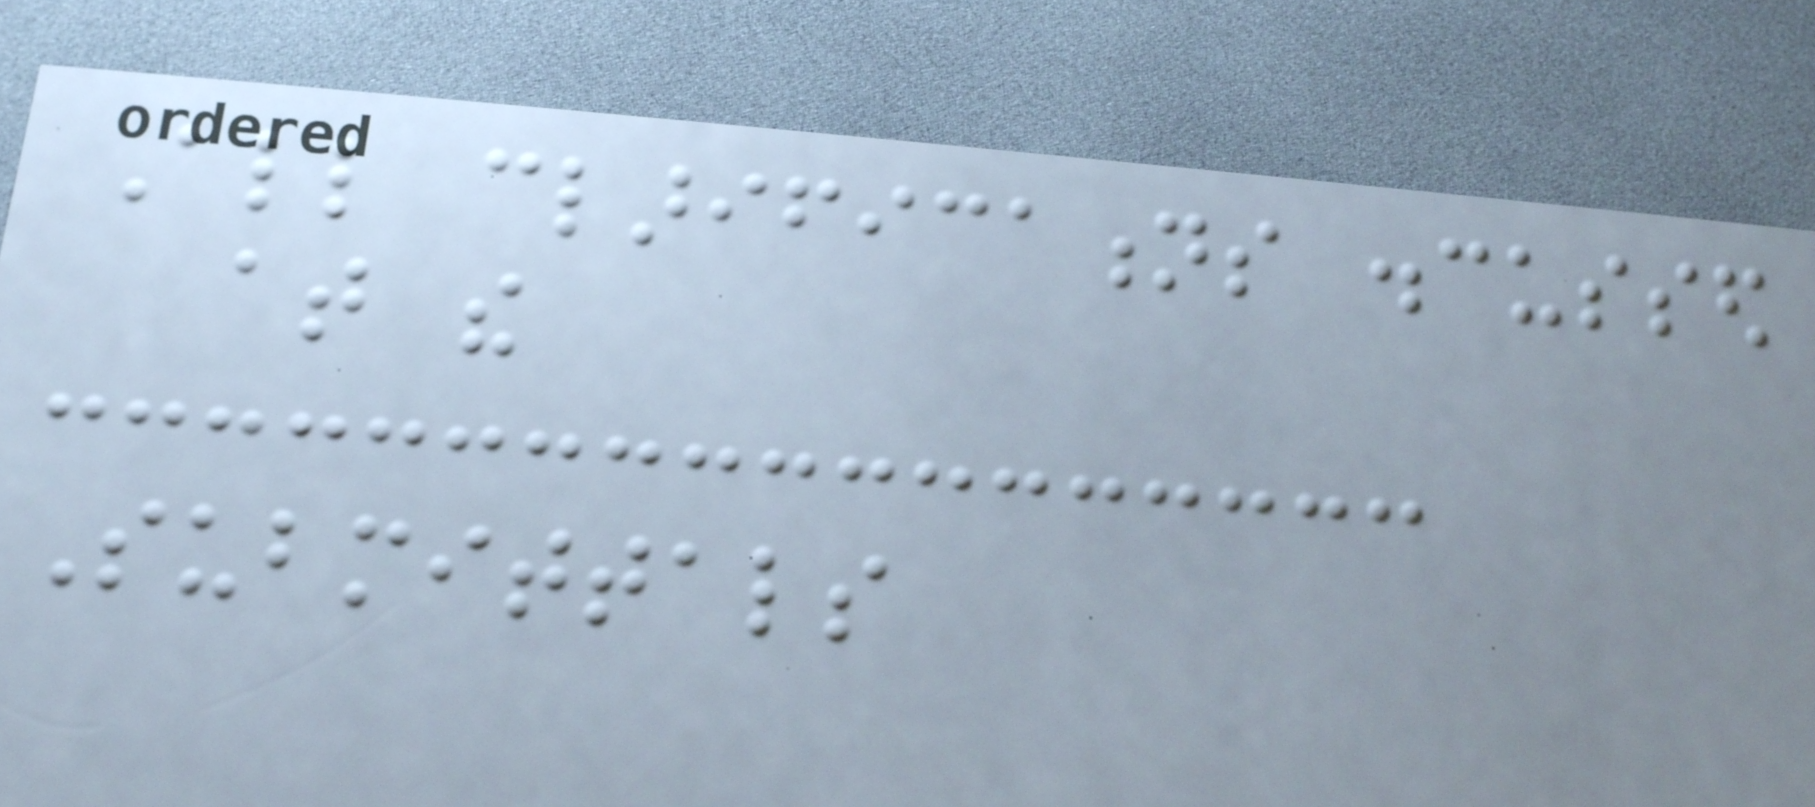All clarifications discussed
at the
Submittals
